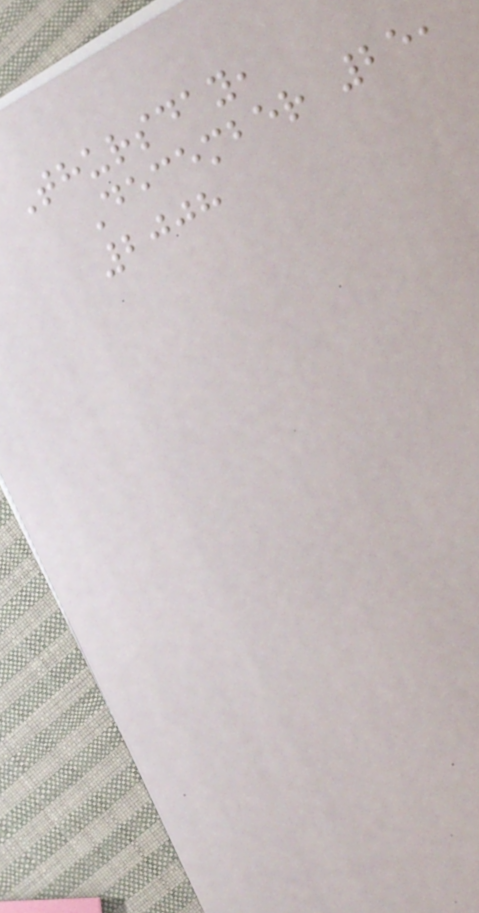Thursday,
December 25,
2008
